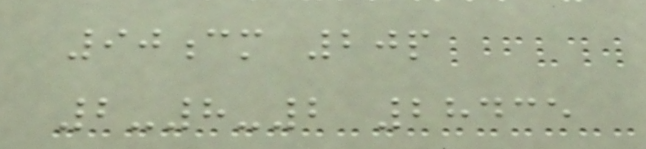90cm 20p
2-8-2 28435
